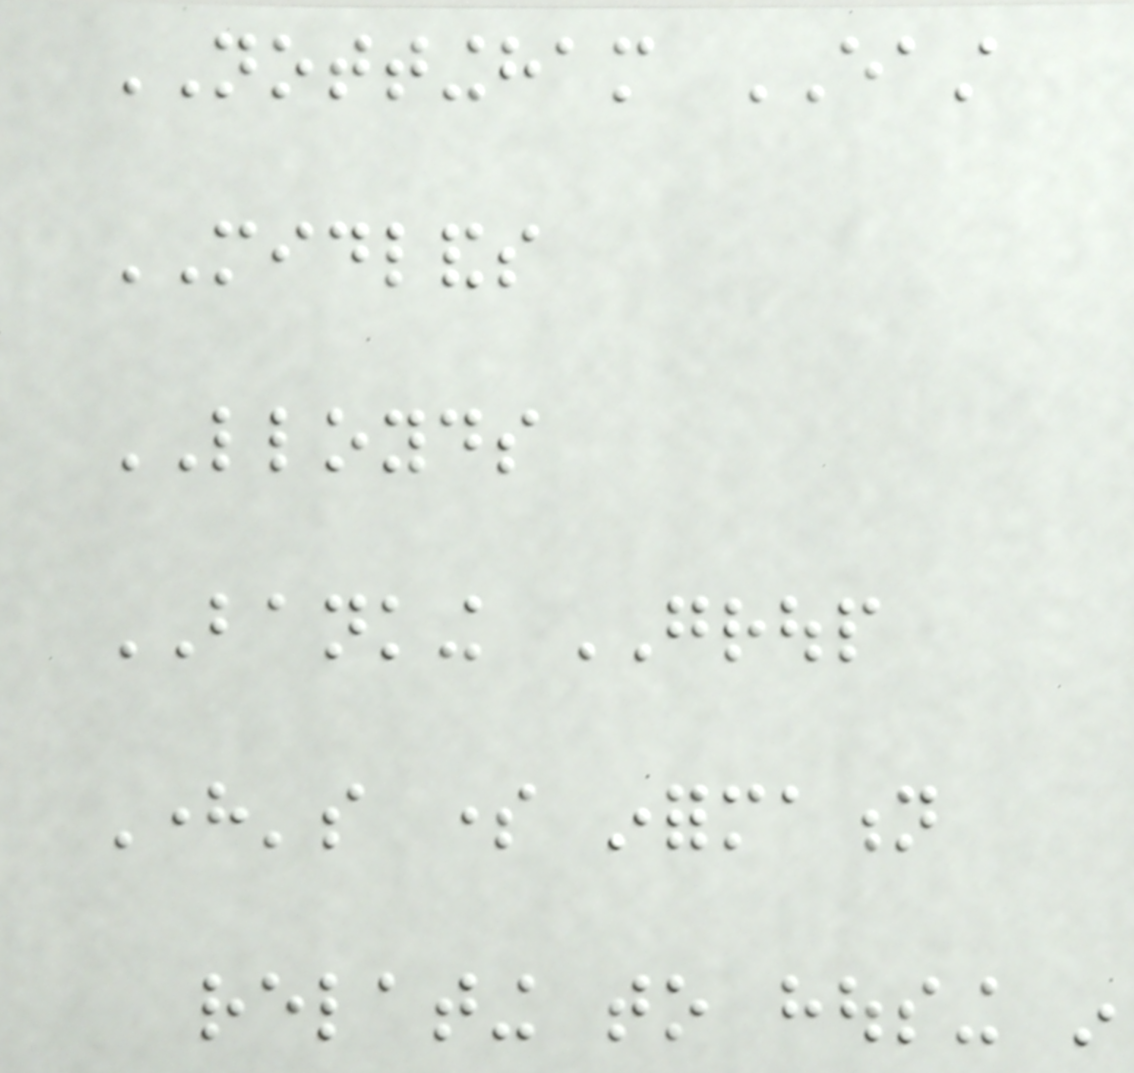NOTTINGHAM EAST
MIDLANDS
LLOYDS
BANKING GROUP
Here's some information
relating to housing in
